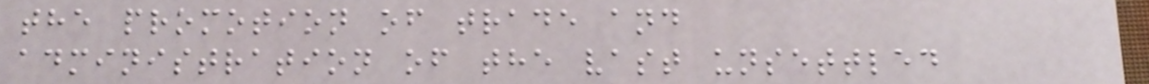the promotion of trade and
administration of the vast unsettled
